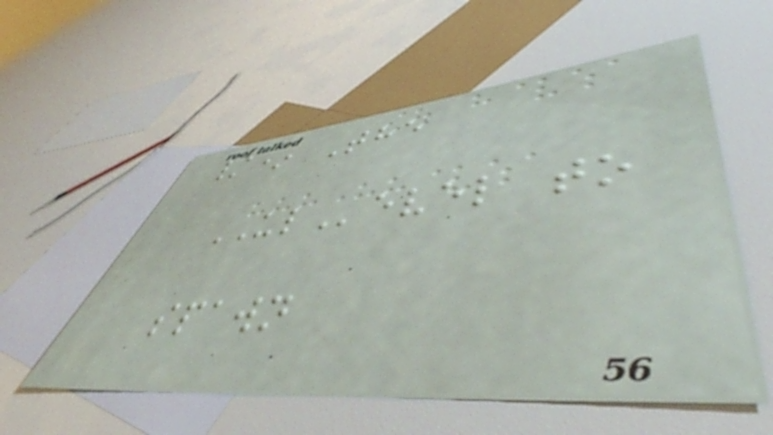/* The
ULevel to
spawn
